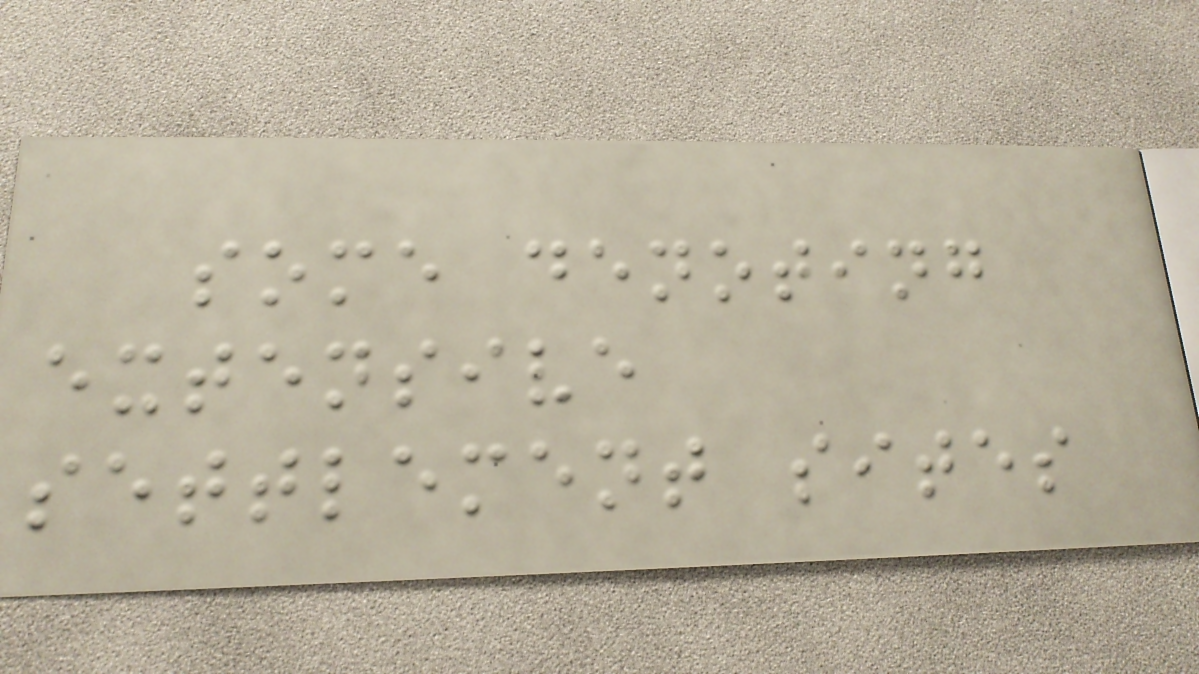some denoting
extensive
settlement sites
